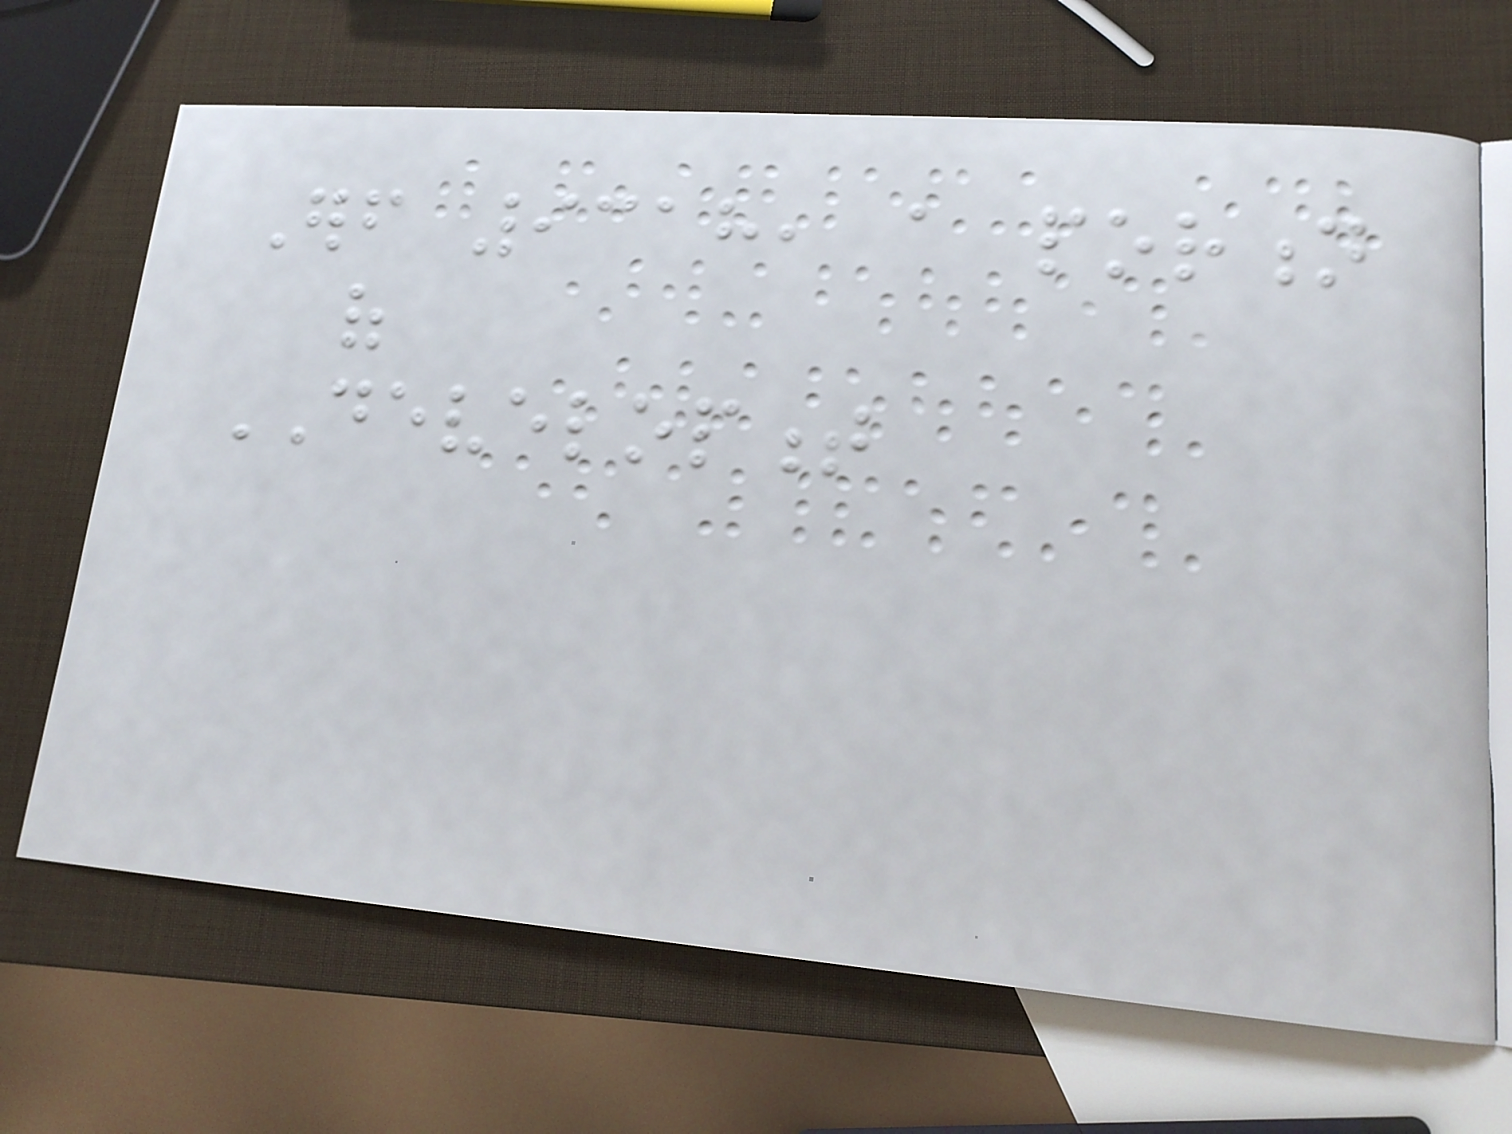Erf 9318, a portion
of
DEVELOPMENT
